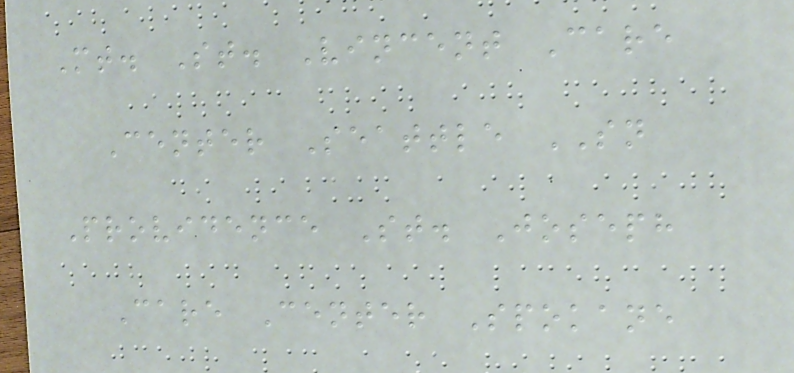Mt. St. Vincent Care
Center Seattle SN
Providence St. Joseph
Care Center Spokane
